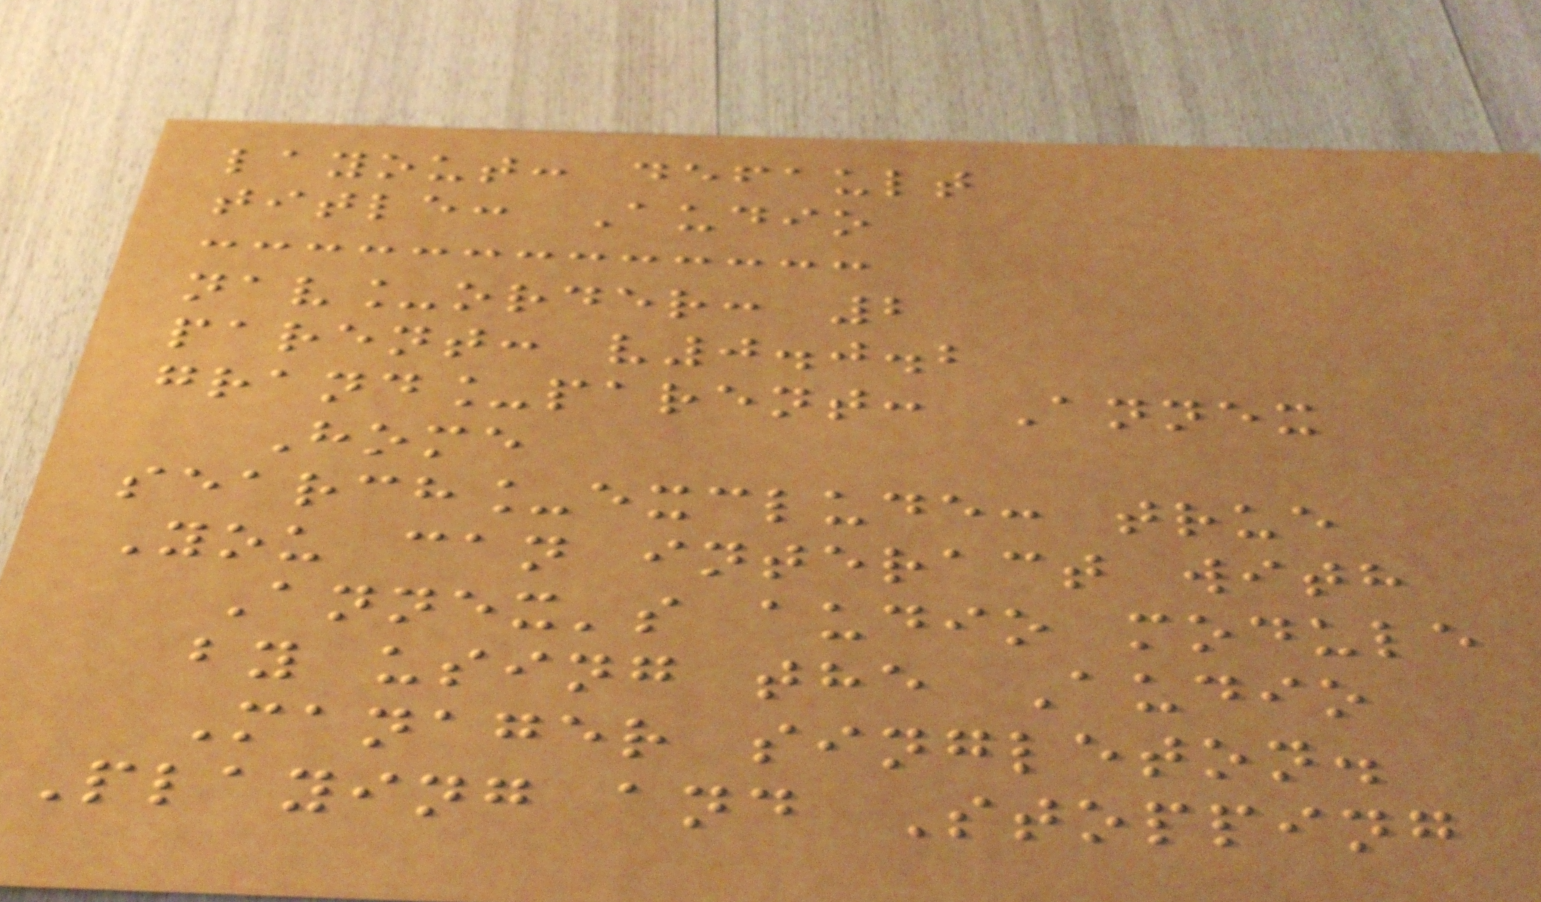layout: default
title: Audio
nav_order: 2
parent: v0.0.2
grand_parent: Annex
Home
search_exclude: true
You can interact with
Annex's audio module
by using the Audio
Manager singleton.
Playing and Stopping
